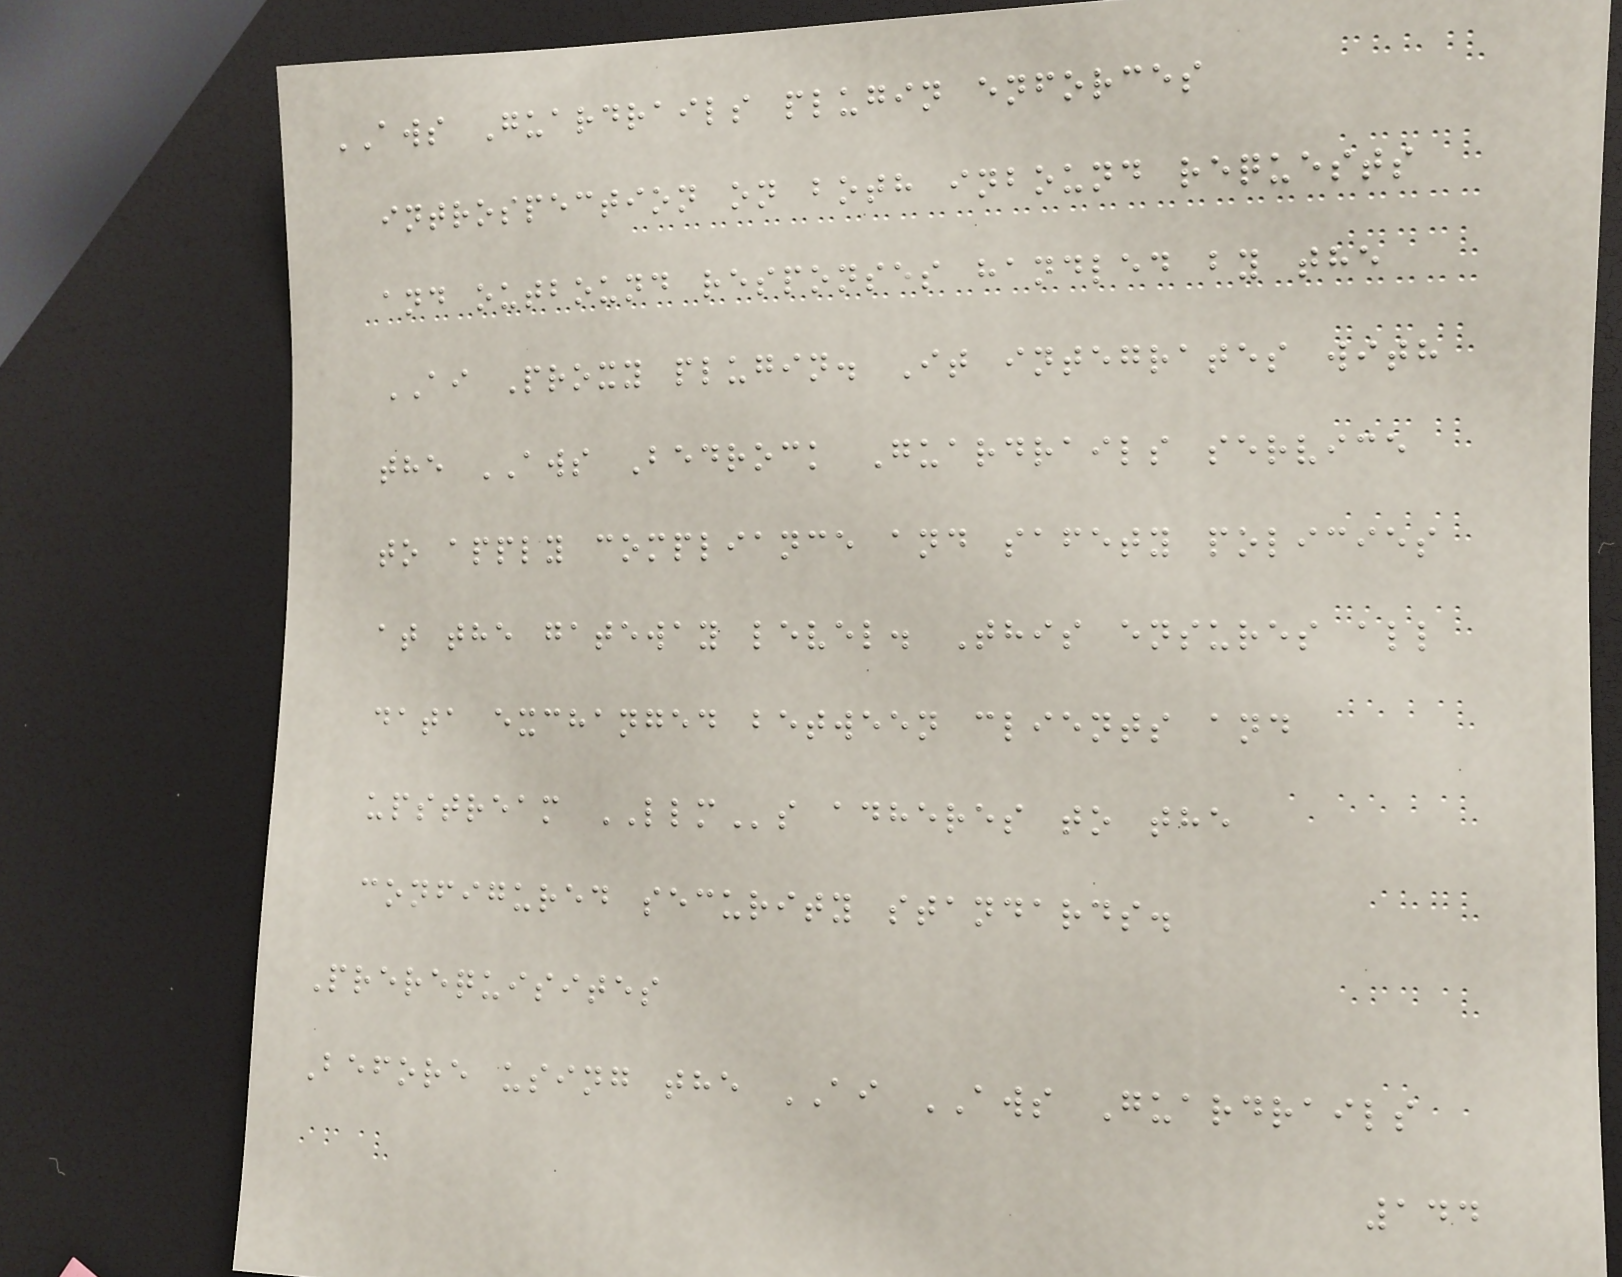AWS Guardrails plugin enforces
introspection on both inbound requests
and outbound responses handled by the
AI Proxy plugin. It integrates with
the AWS Bedrock Guardrails service
to apply compliance and safety policies
at the gateway level. This ensures all
data exchanged between clients and
upstream LLMs adheres to the
configured security standards.
Prerequisites
Before using the AI AWS Guardrails
144
